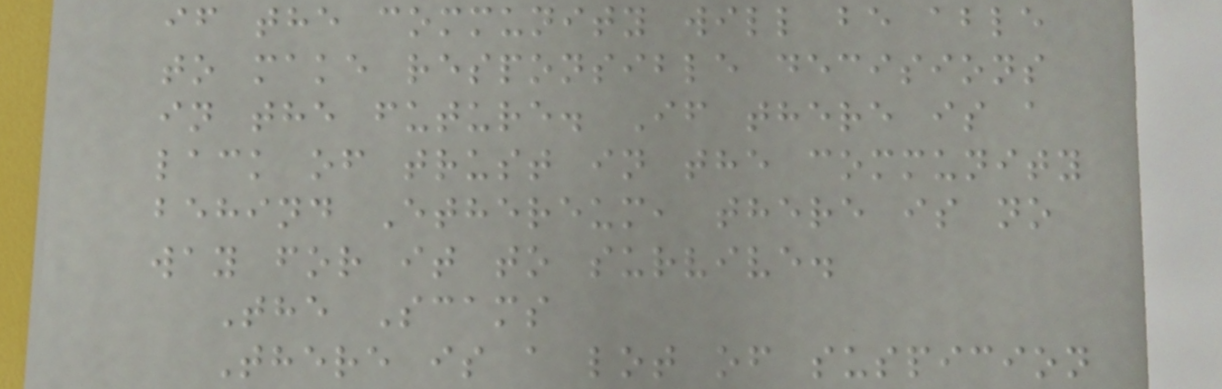if the community will be able
to make responsible decisions
in the future. If there is a
lack of trust in the community
behind Ethereum, there is no
way for it to survive.
The Scams
There is a lot of suspicion
